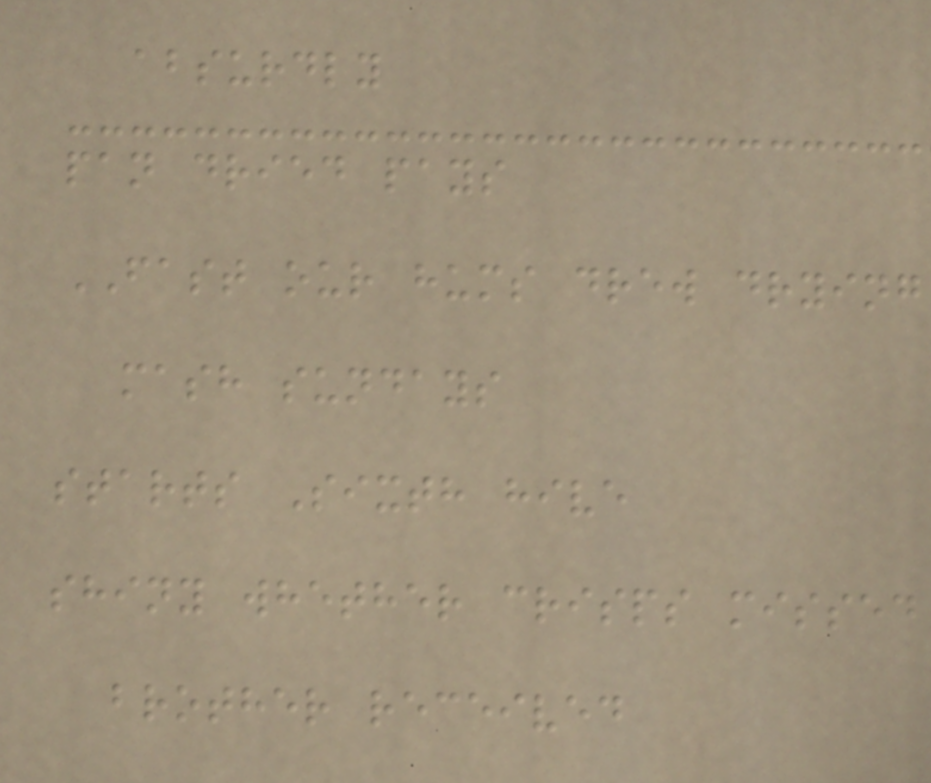absurdly
pan dried pays
FAST our hums drew drying
mash sundays
starts Sixth hive
shiny whether crisps missed
brother received
